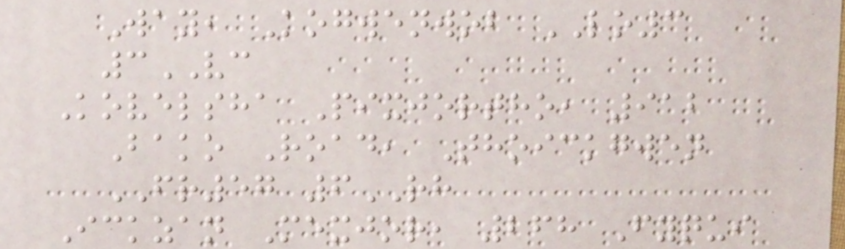Way, Kogwenwob LO3
3VC
Kovelsha Pixjortho, 912
Bako Road, Thoickgwen
FR57 6RH
Ickzan Mexjor, 268 Fyqui
